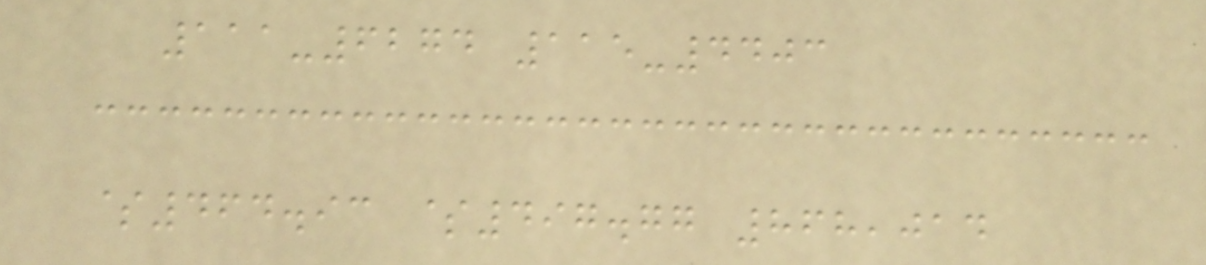111-6274 115-4403
$464.93 $497.77 868,014
